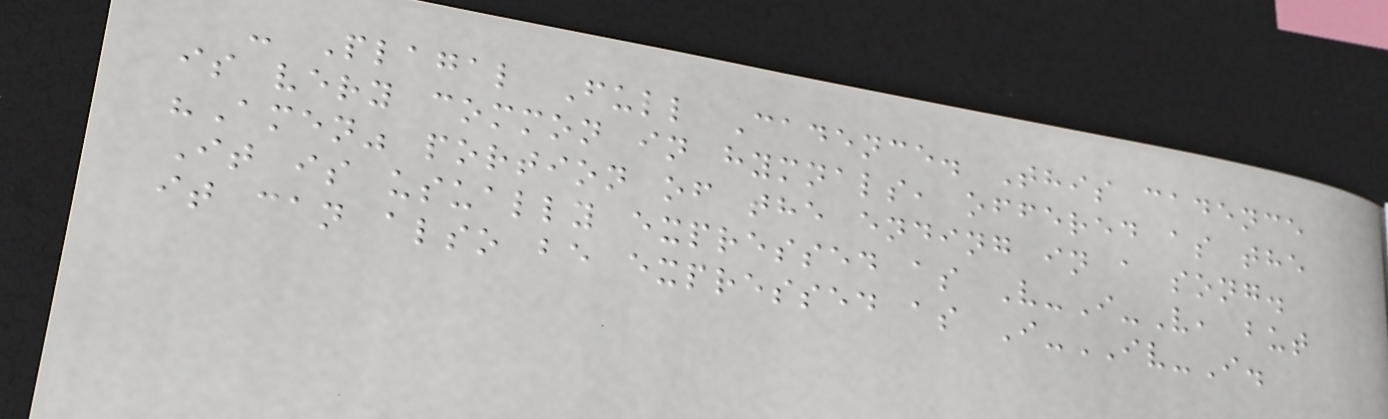- Plagal Full Cadence. This cadence
is very common in hymnals, offered as the
"Amen" portion of the ending in a song.
It is usually expressed as V-I-V, but
it can also be expressed as I-IV-I.
